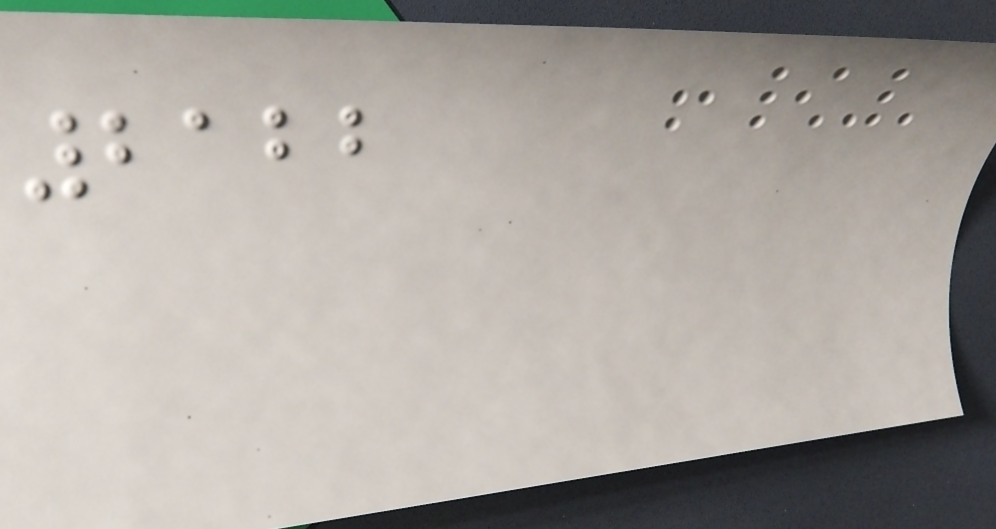2122
